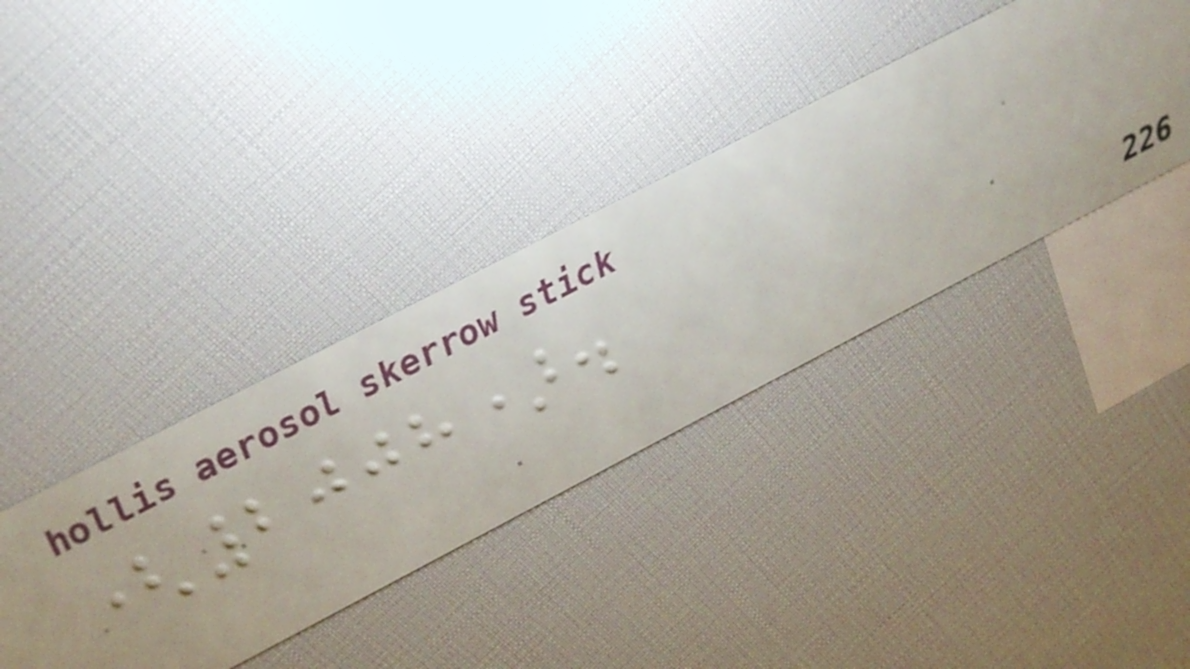(2008).
